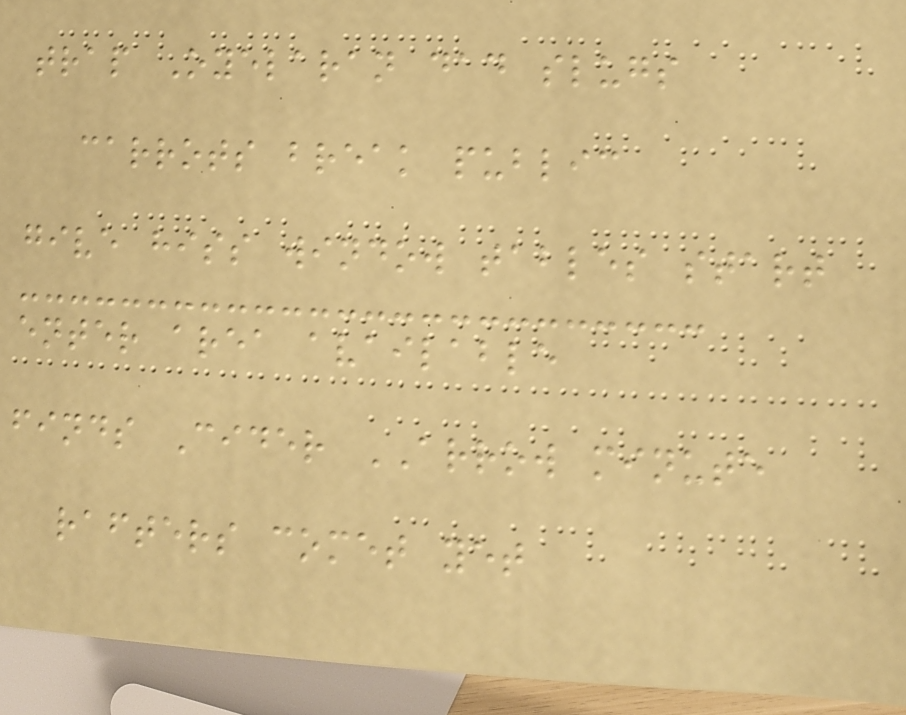trap Oyelaran dad slugs
carrots break public
give hiss window tables start
enter area available
finds Cider ARROW minute
rafters comet yet
